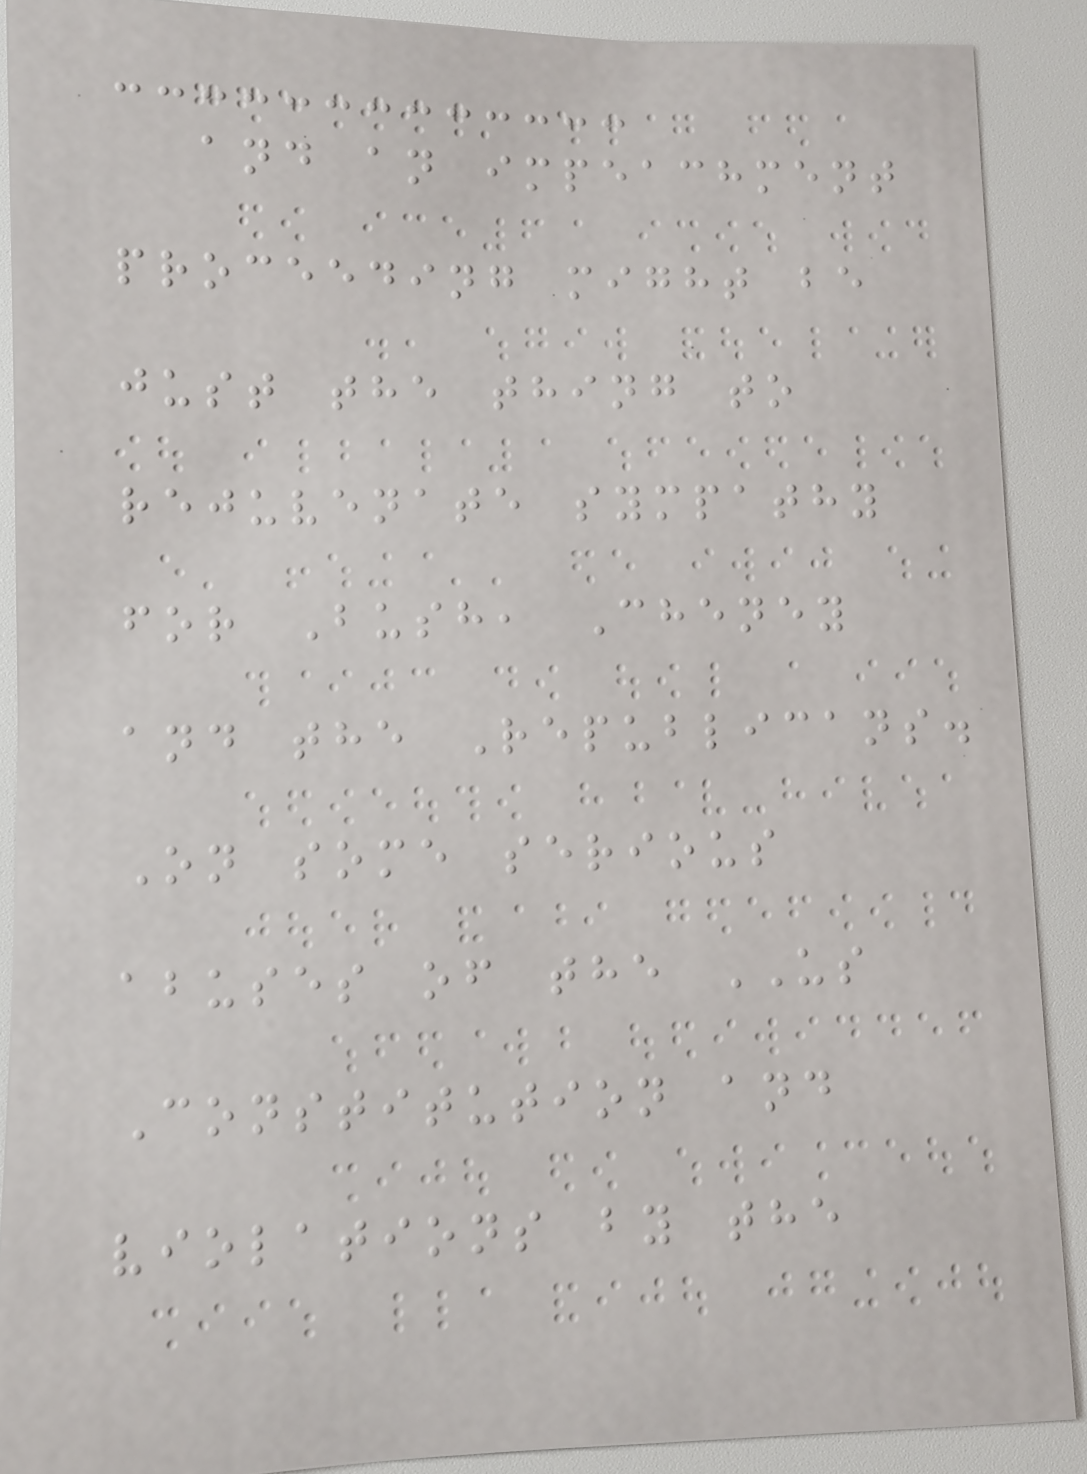and an impeachment
proceeding might be
just the thing to
rejuvenate sympathy
for Bush, Cheney
and the Republicans.
On some serious
abuses of the US
Constitution and
violations by the
